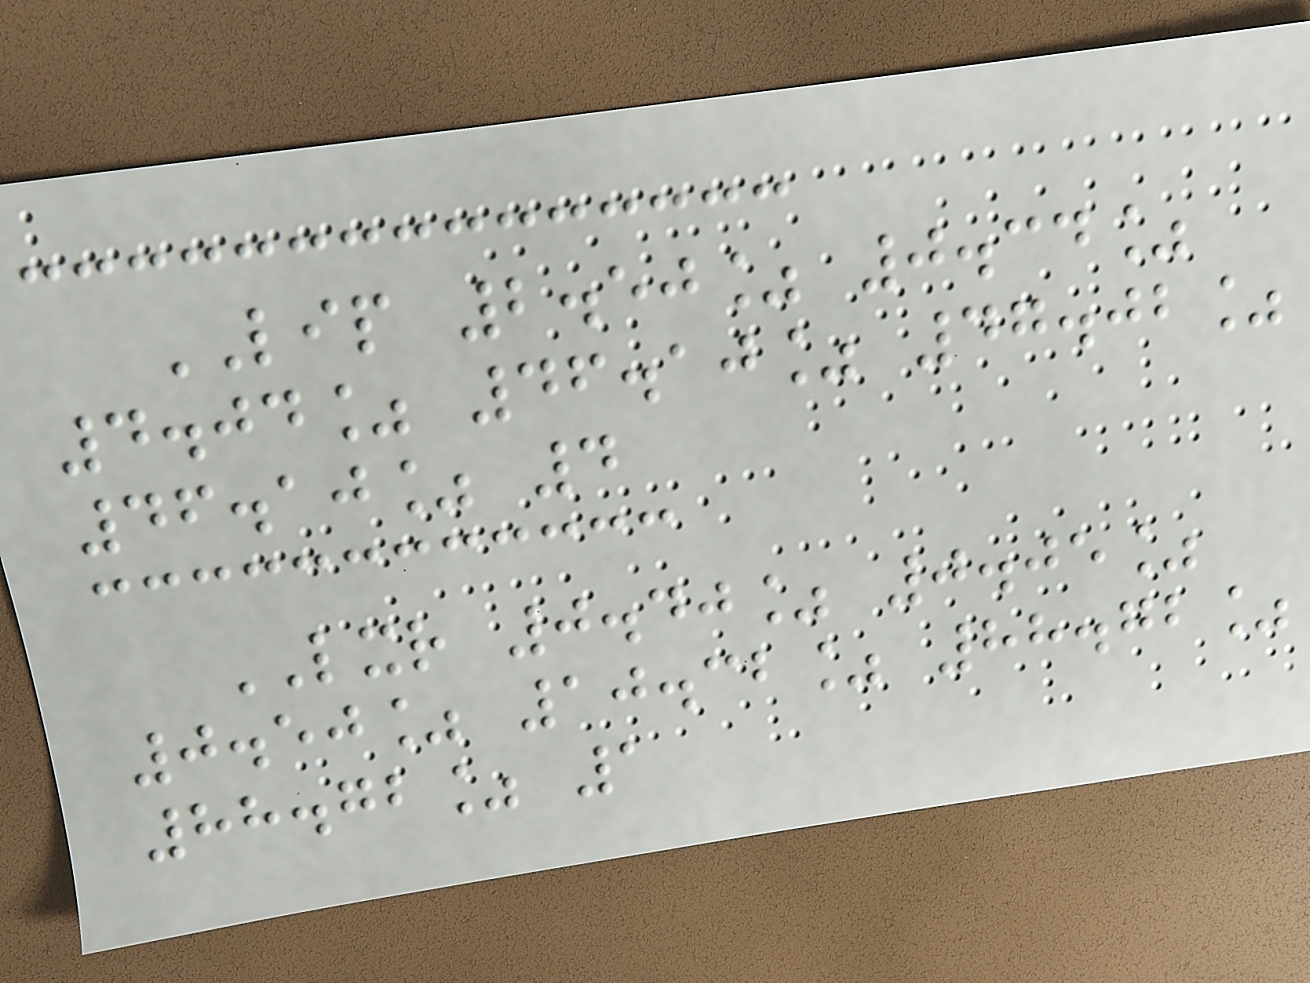LIP 2.50% 0.34%
4.04% 46.10% 47.02%
46.10% 4
LXR 0.40% 0.05%
0.50% 10.32% 88.72%
88.72% 1
